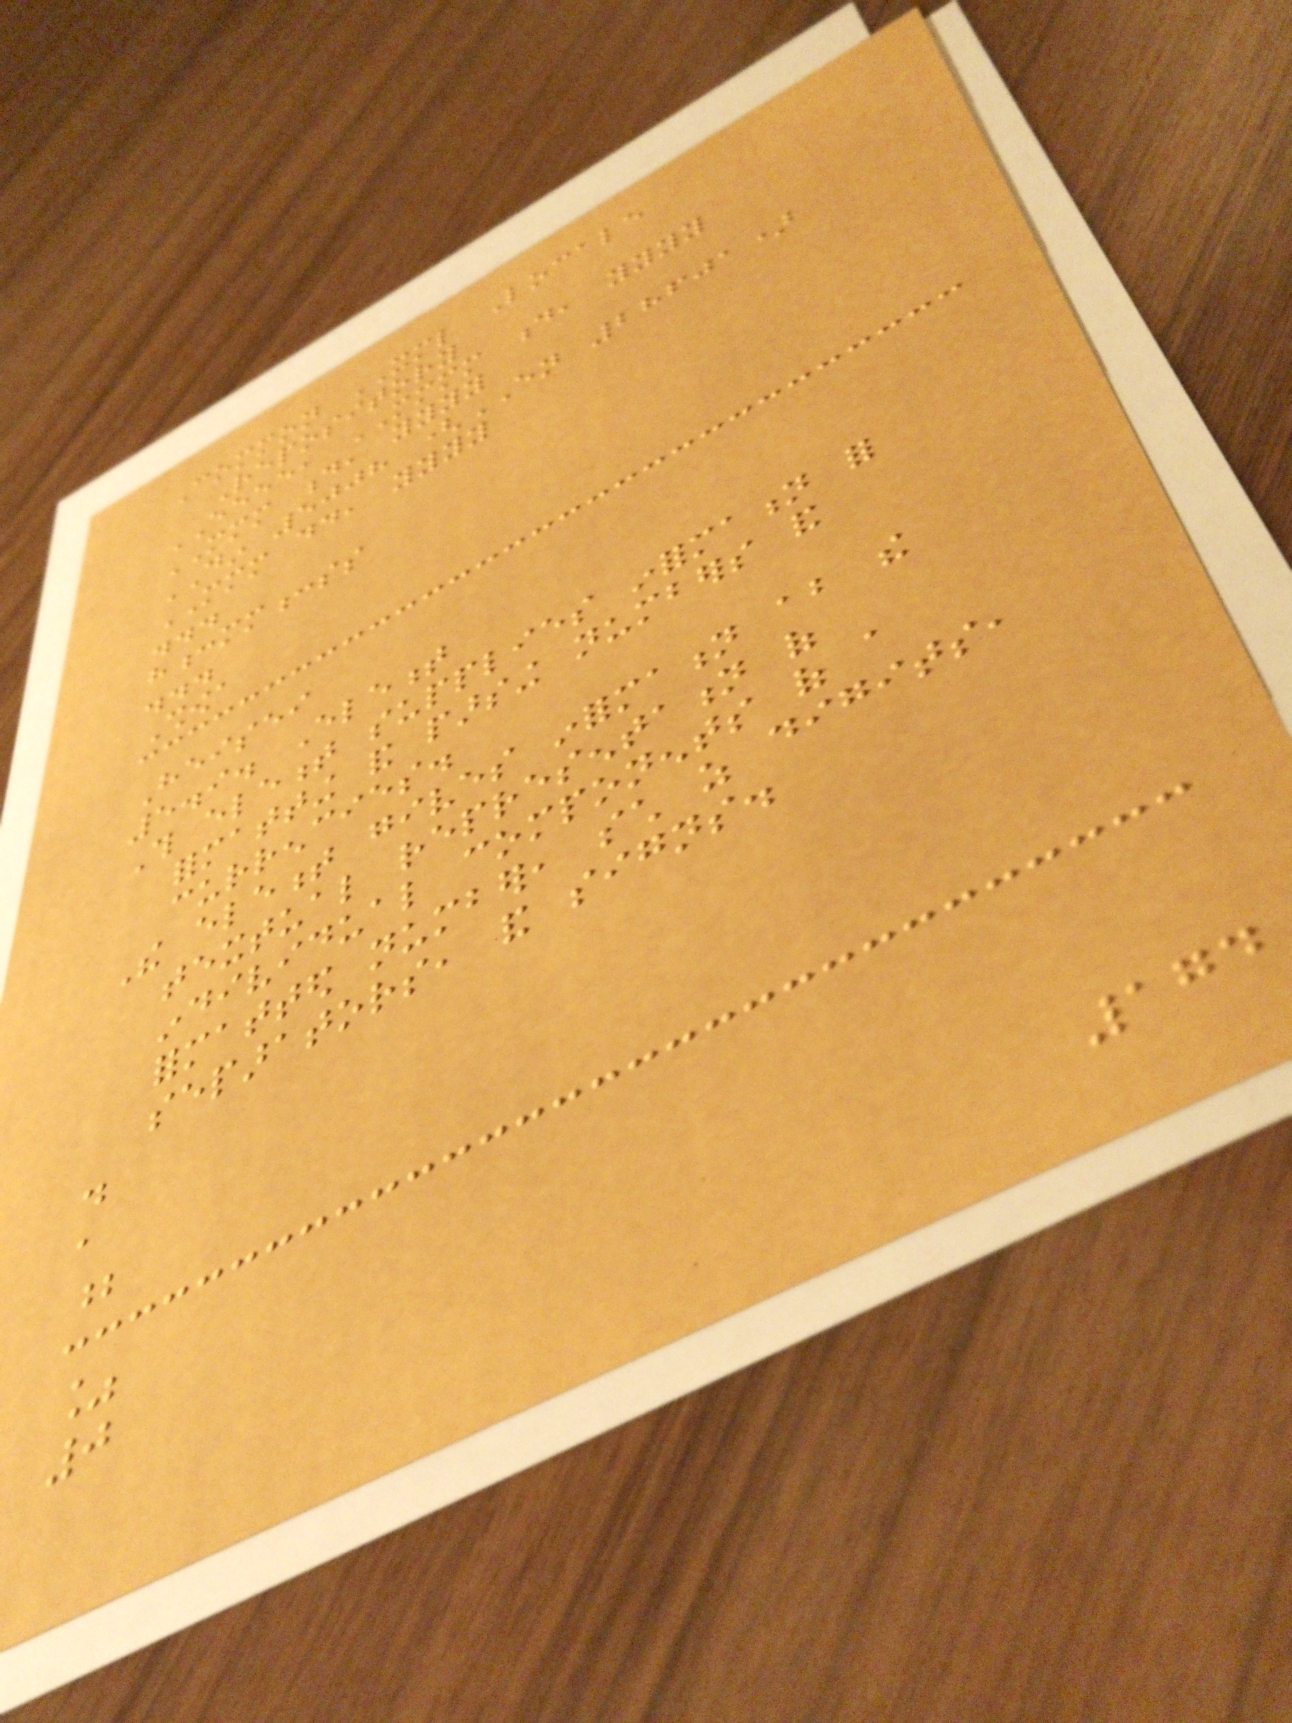Common XML Locale
Repository
EEEE, MMMM d, yyyy
MMM d, yyyy
DIN 5008 (EN 28601)
MMM dd, yyyy
...
h:mm:ss
...
Showa
Heisei
5.9. Element
This element supplies information for
formatting and parsing numbers and
currencies.
The element gives information about the
textual representation of
individual components of a
formatted number, such as digits,
separators, and signs.
.
,
;
%
0
174
